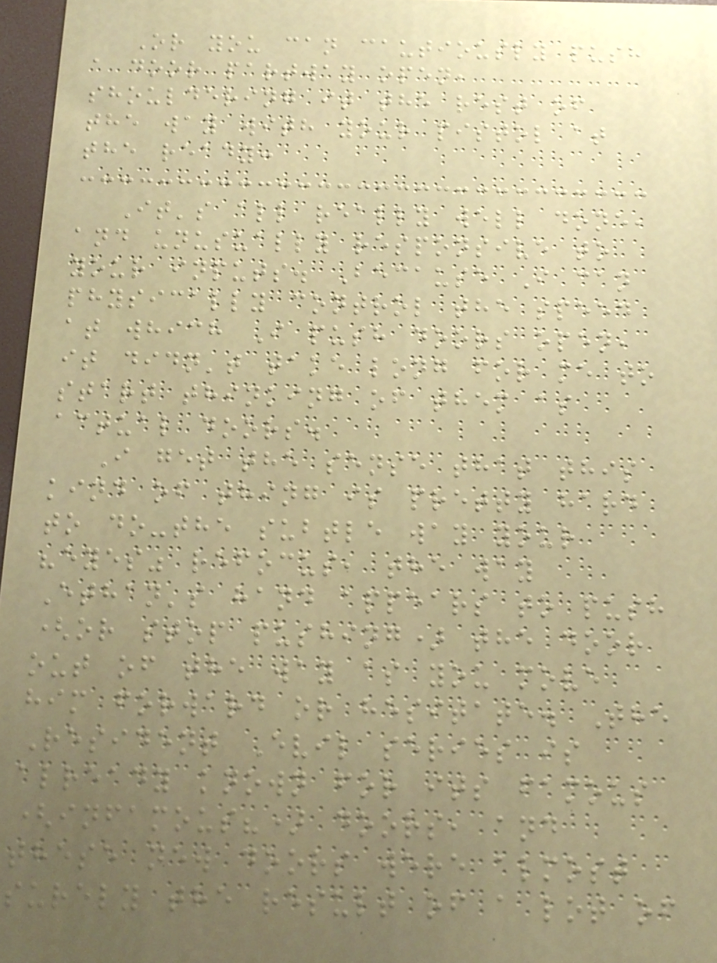Or you can cautiously push
a door partway open,
shouldering it the rest of
the way with your pistol at
the ready:
It's all really well done,
and unusually responsive to
your inputs. Because I can
physically control the speed
at which I push doors open,
it didn't take long for me to
start thinking of them as
actual doors.
I get the sense that this
kind of thing is pretty hard
to do-the subtle way your
"eyes" refocus, the way
Ethan's hand appears to push
(or stop pushing) the door
out of the way as you move
him forward or hesitate. The
Resident Evil series is
already known for its famous
(infamous?) doors, and
these new doors were almost
surely the result of a lot of
